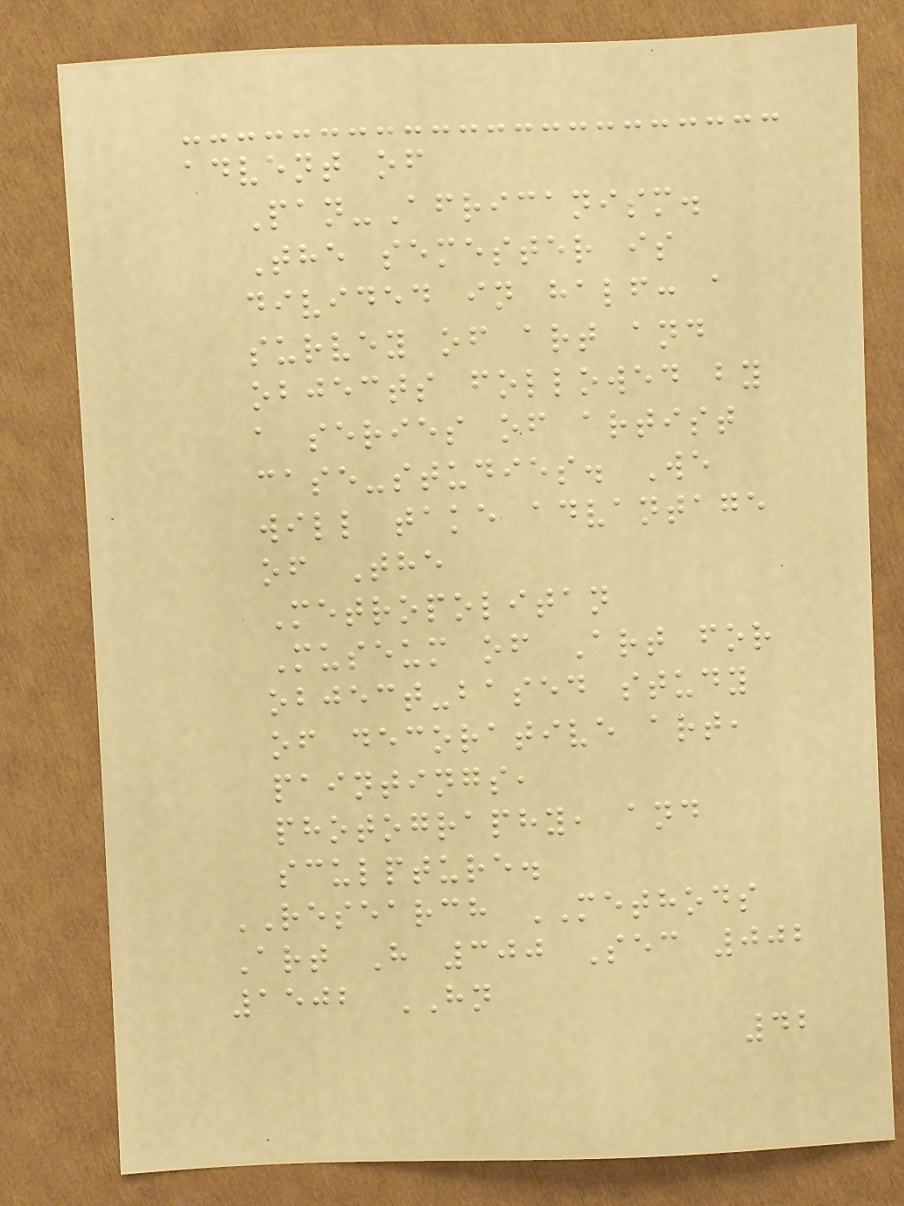advent of
Pan-Africanism.
The semester is
divided in half: a
survey of art and
objects followed by
a series of artist
case-studies. We
will take advantage
of The
Metropolitan
Museum of Art for
object-based study
of decorative art,
paintings,
photography, and
sculpture.
RESEARCH METHODS
Art H 300 Sec 002
1502 HN
42
